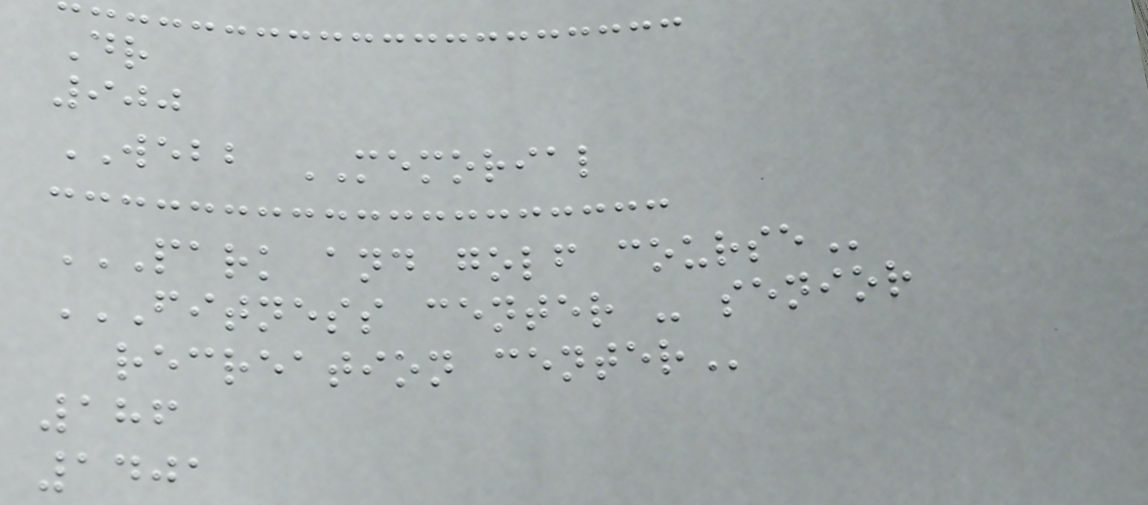Dr
900
WEBB MEMORIAL
PARK AND GOLF COURSE
FITNESS CENTER - SENIOR
RECREATION CENTER
186
1401
